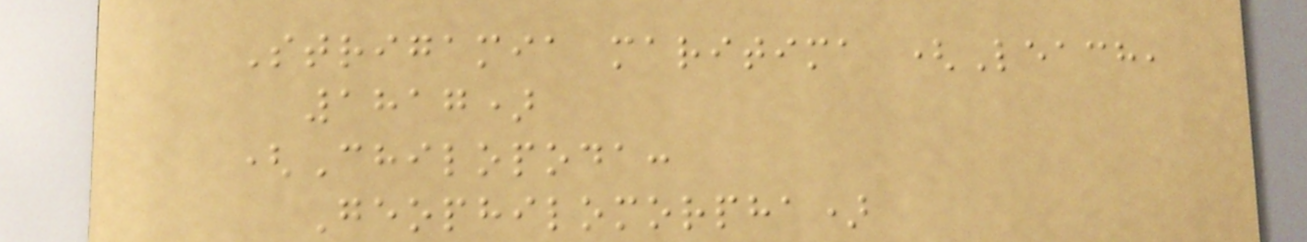Strigamia maritima (Leach,
1817)
(Chilopoda:
Geophilomorpha)
